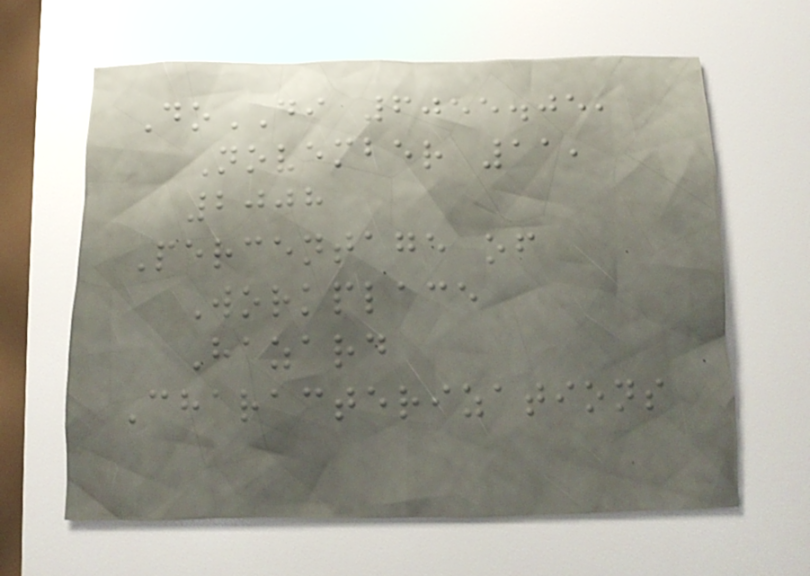DoDI 6055.05,
November 11,
2008
Percentage of
Workplace
Hazard
Characterizations
